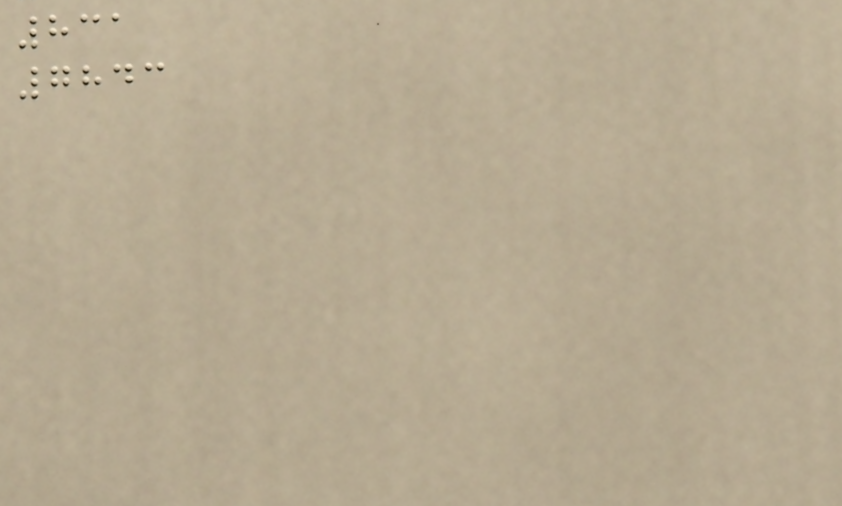831
7843
